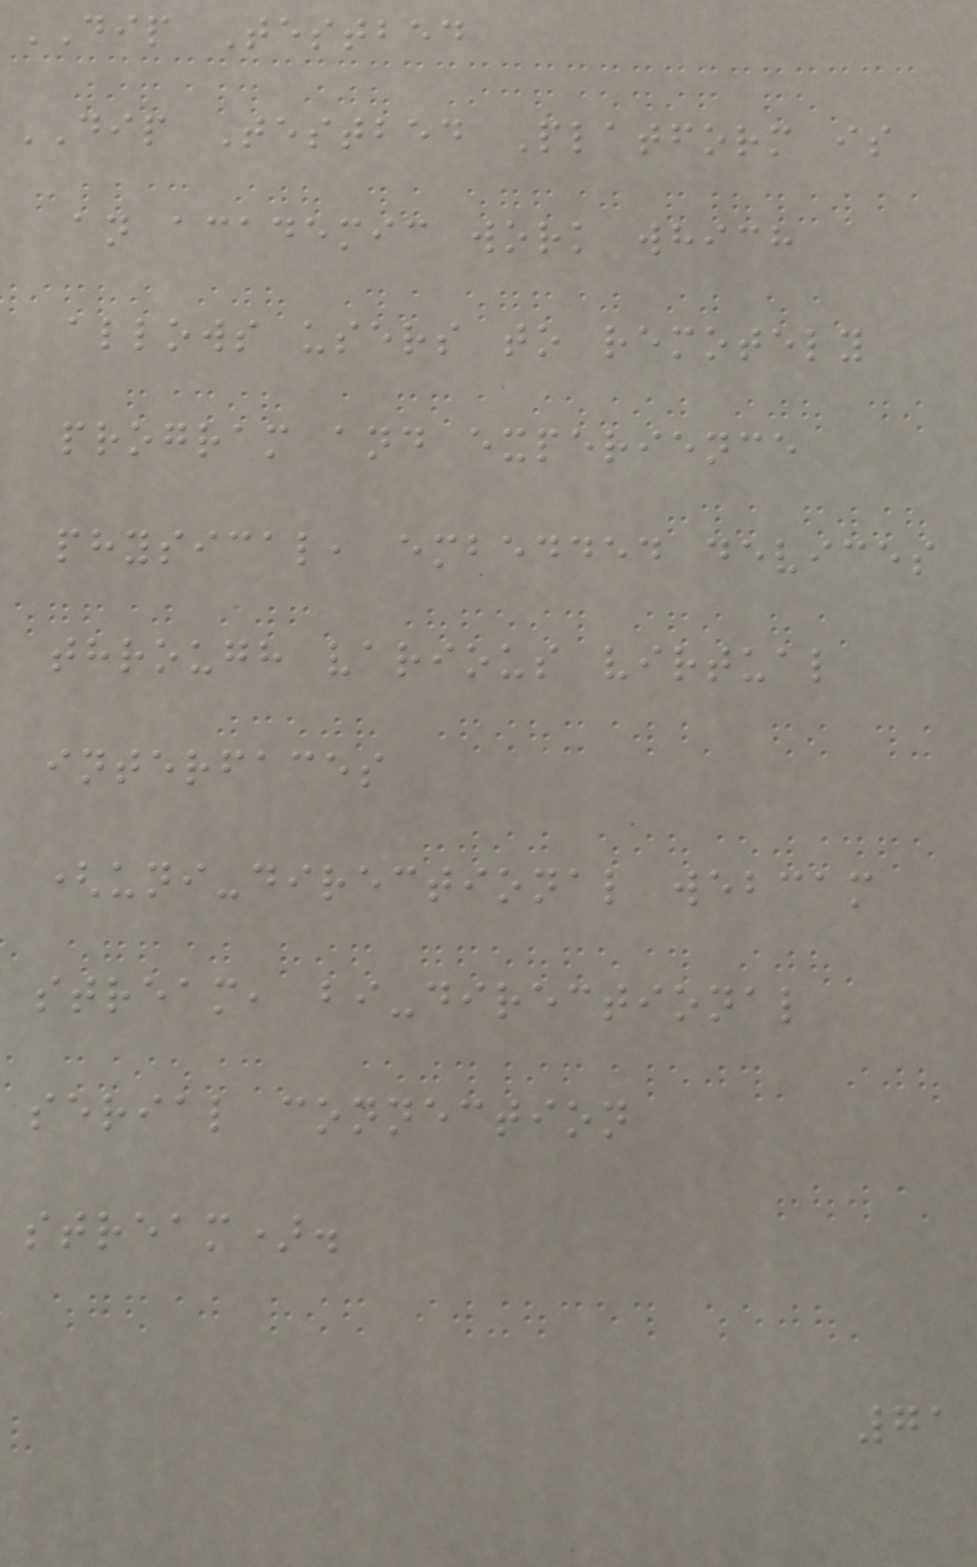DIP Testbed
DIP Testbed Platform is
an academic work which
allows users to remotely
program and experience
physical, embedded devices
through various virtual
interfaces
(uni-directional webcam
stream, bi-directional
serial connection
stream).
71
